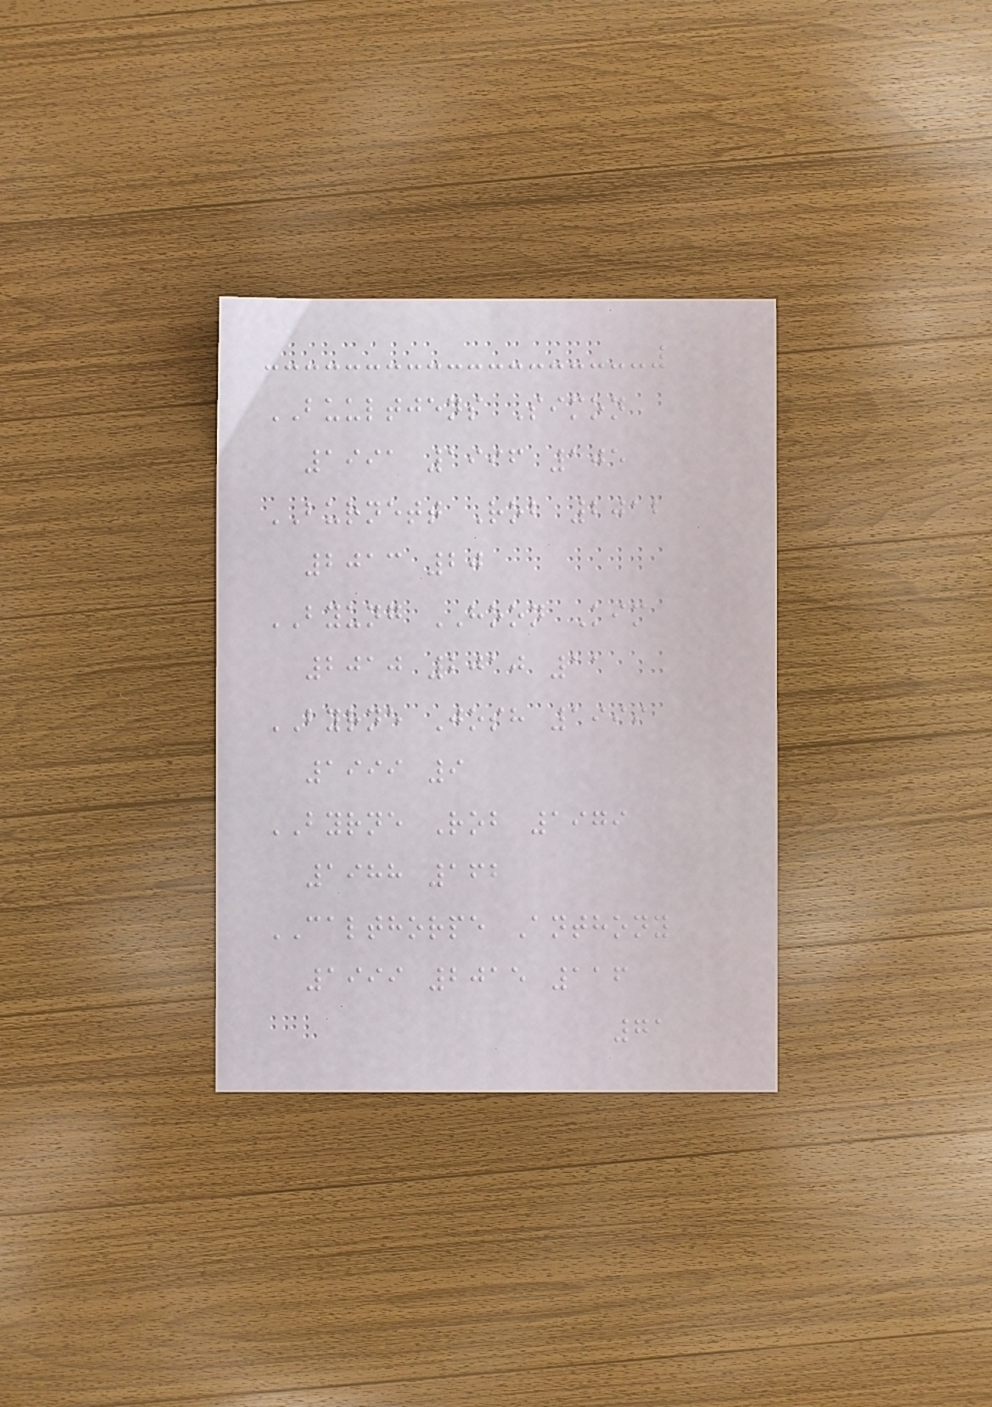BUULTJENS Simon
1991 1996 105
BURNETT Rob 2012
2013 20
BYUNG HOON Kim
2010 2010 11
BYRNE Josh 1999
1999 9
BYRNE Rob 1979
1988 162
CALTHORPE Anthony
1999 2015 116
71
